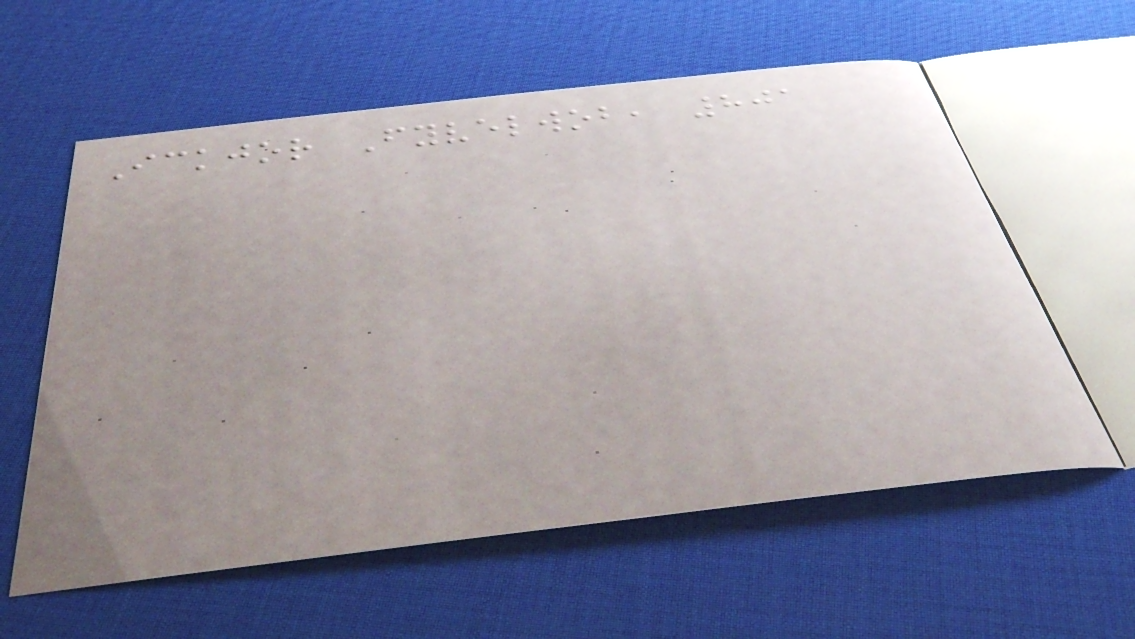Ickjor Fyvelwob, 801
